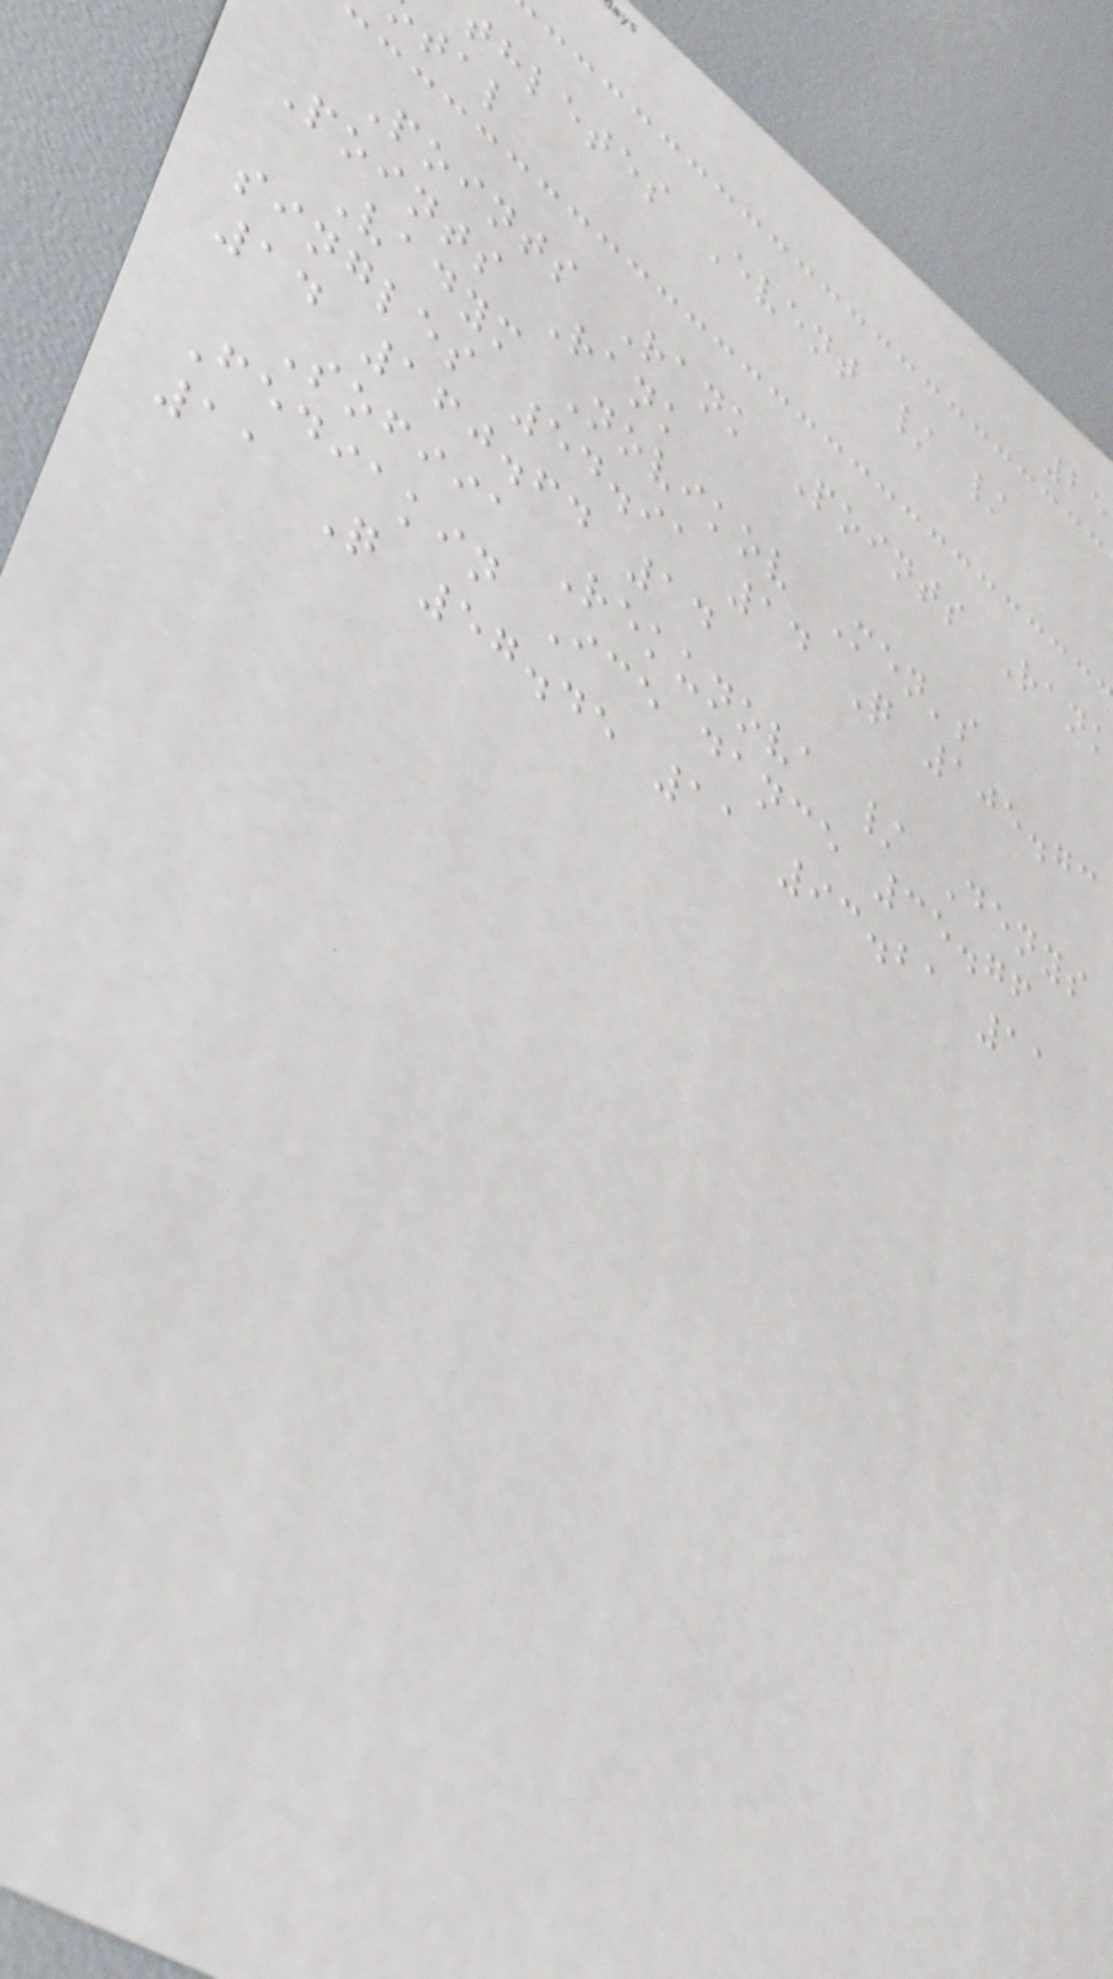thletes Event / /
Points Rank Points Rank
Points Rank
Vadym Novikov Men's
singles 54.91 14 Q 105.73
14 160.64 14
Sofiia Rekunova / Denys
Fediakin Ice dance 35.76
11 Q 57.45 11 93.21 11
